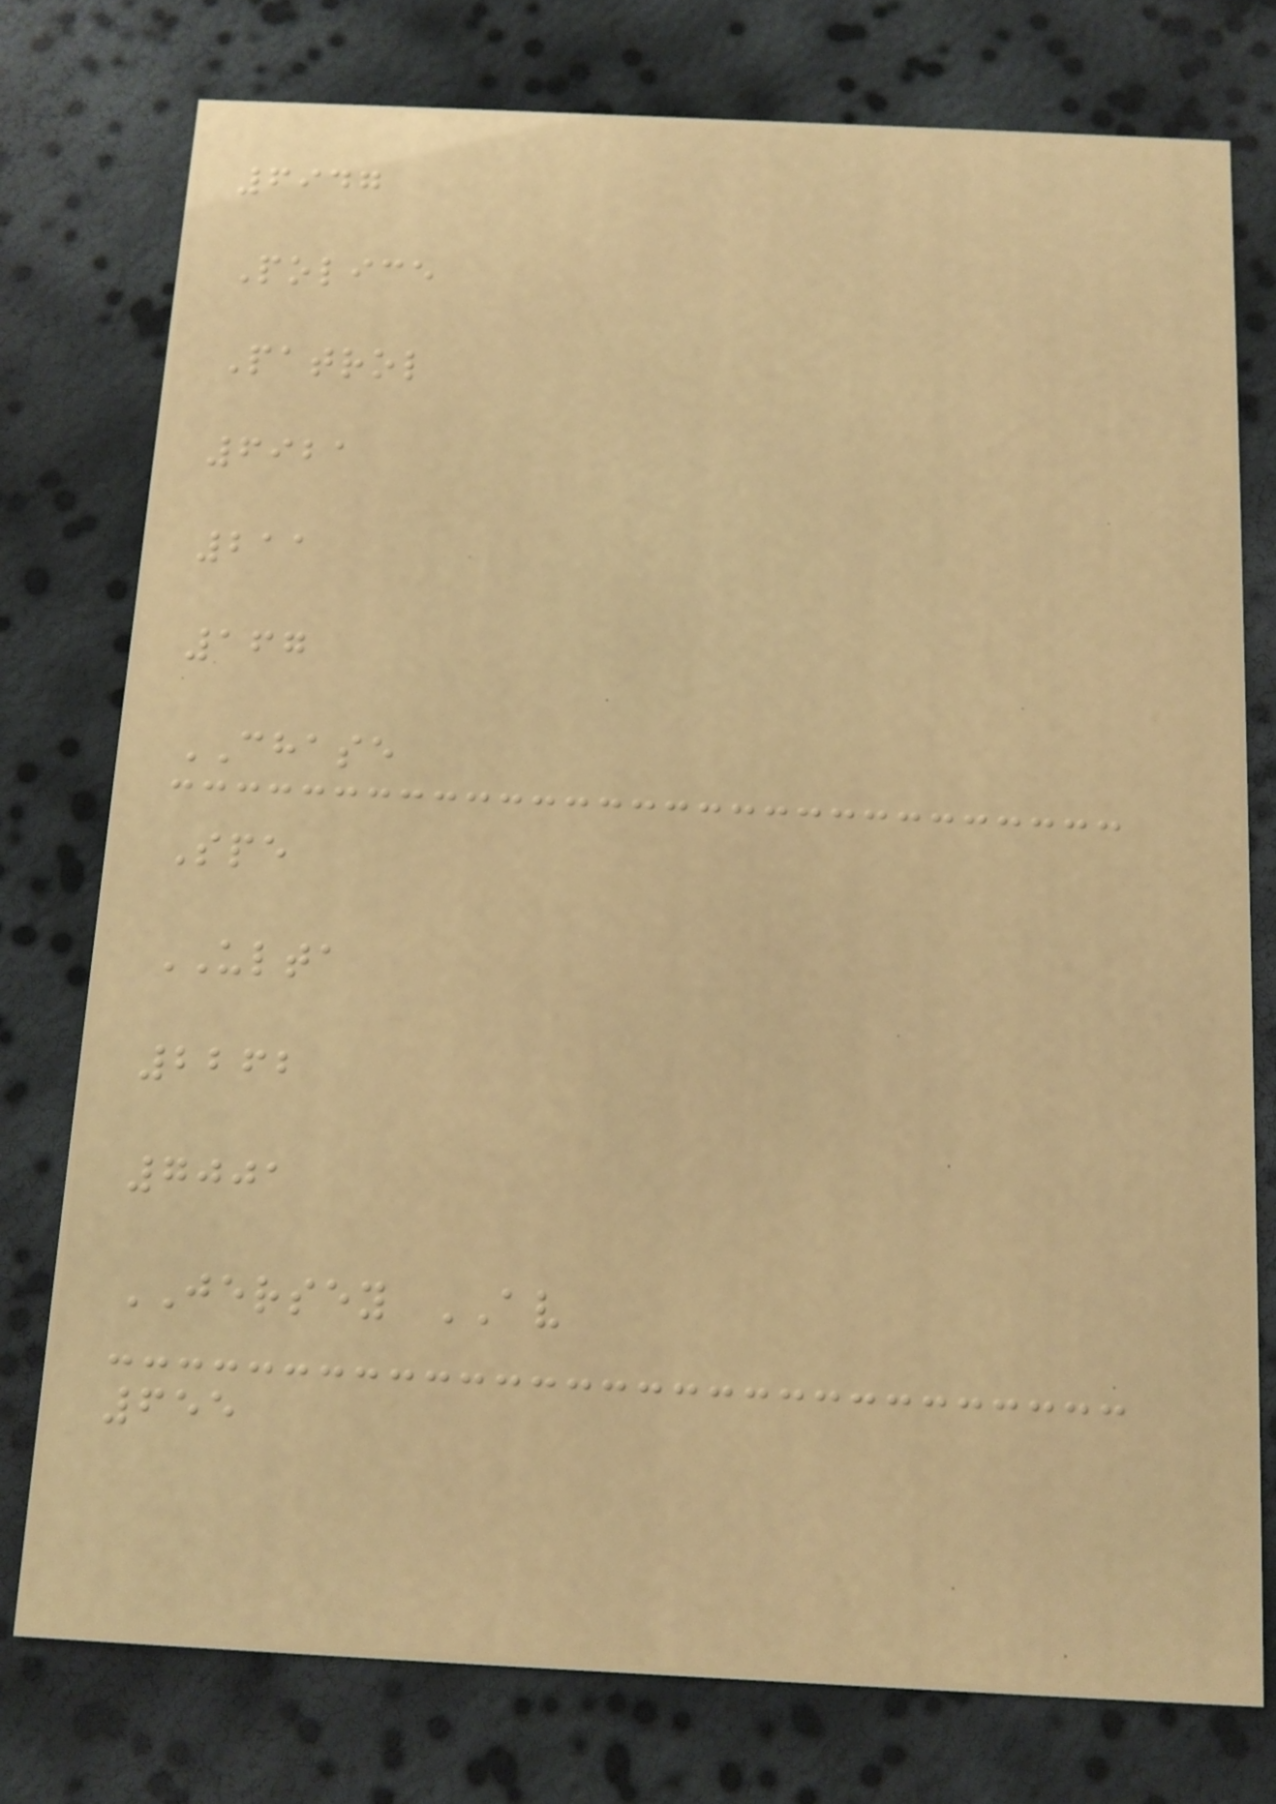6947
Police
Patrol
6921
211
167
CHASE
Spe
ULTA
2262
7001
JERSEY AV
655
